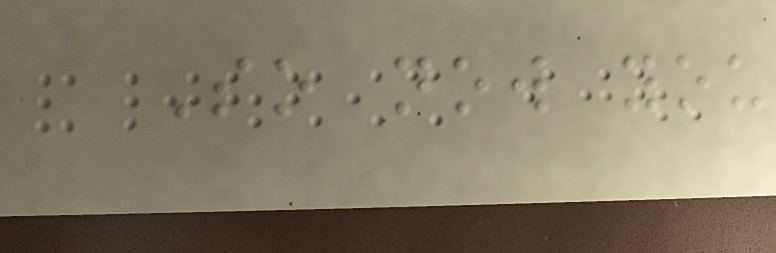So now you
